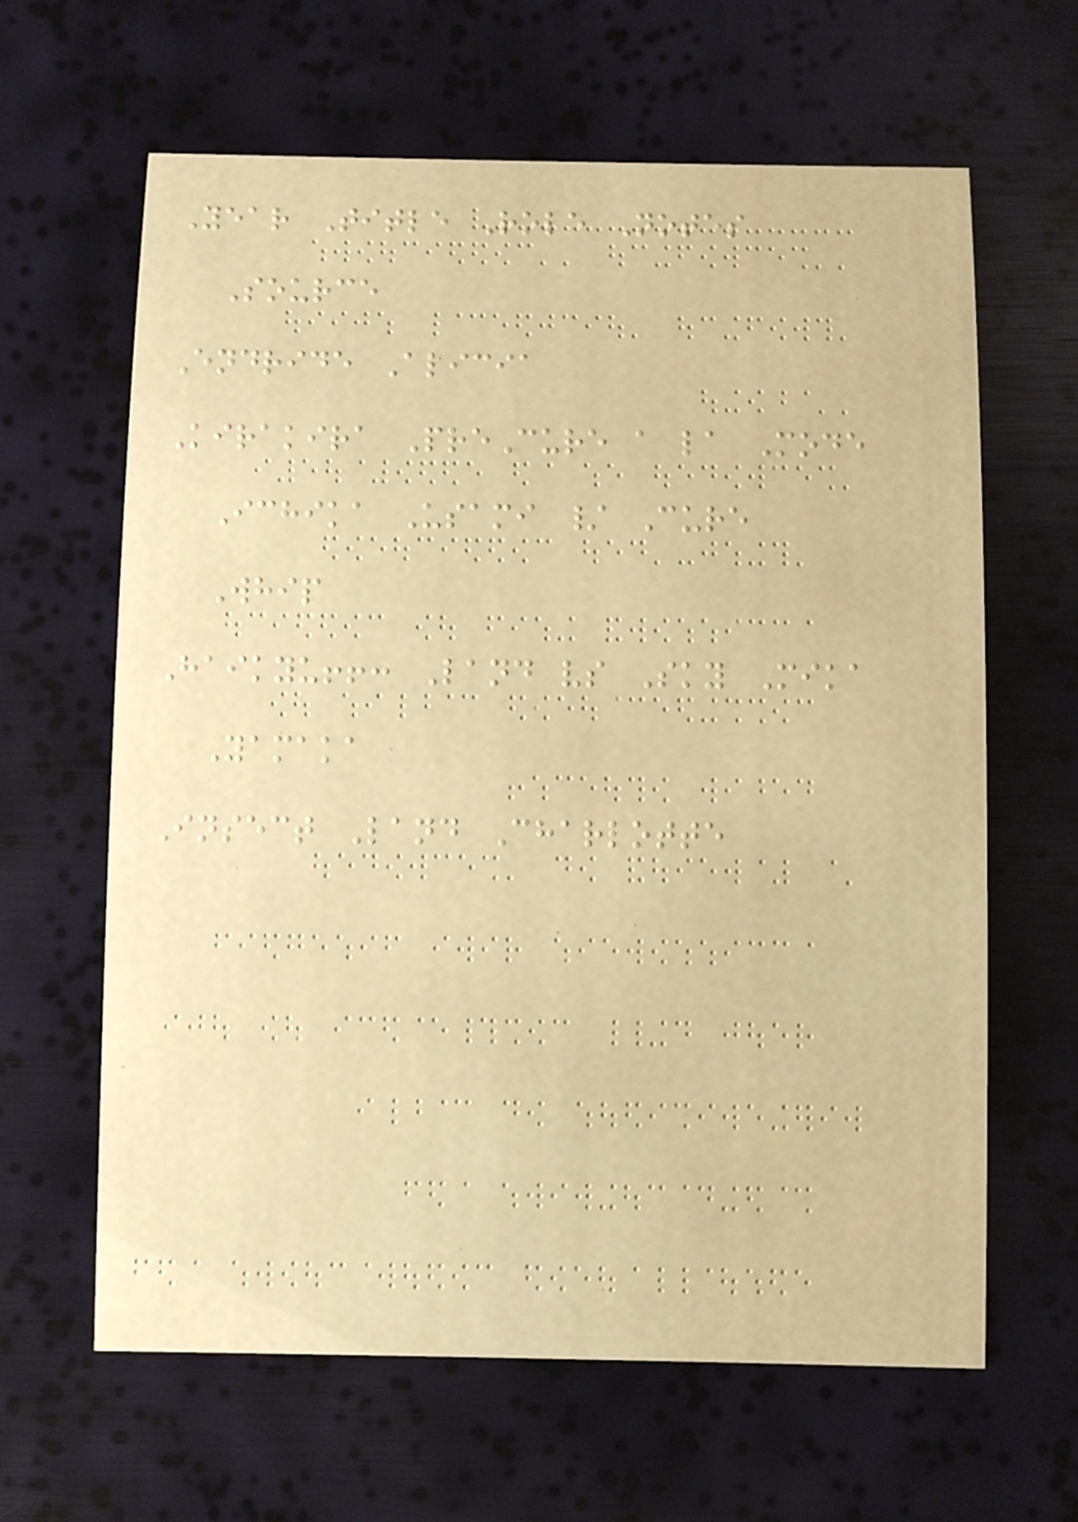Year Title Role Notes
Source
Endride Alicia
Kirakira PreCure a la Mode
Ichika Usami / Cure
Whip
Haikyu!!: Land vs Sky Mika
Yamaka
Insect Land Charlotte
